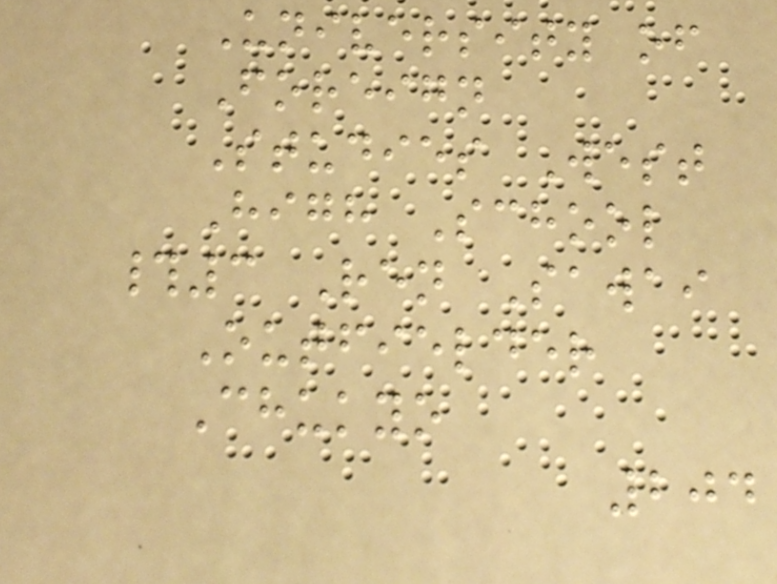University of
Foreign
Studies West
High School
#3 Ren Sawai
Outfielder
Chukyo
204
